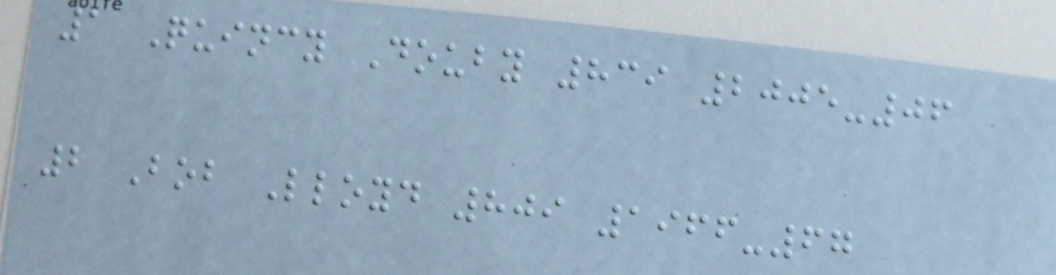1 Quincy Douby 839 2005-06
2 Bob Lloyd 809 1966-67
